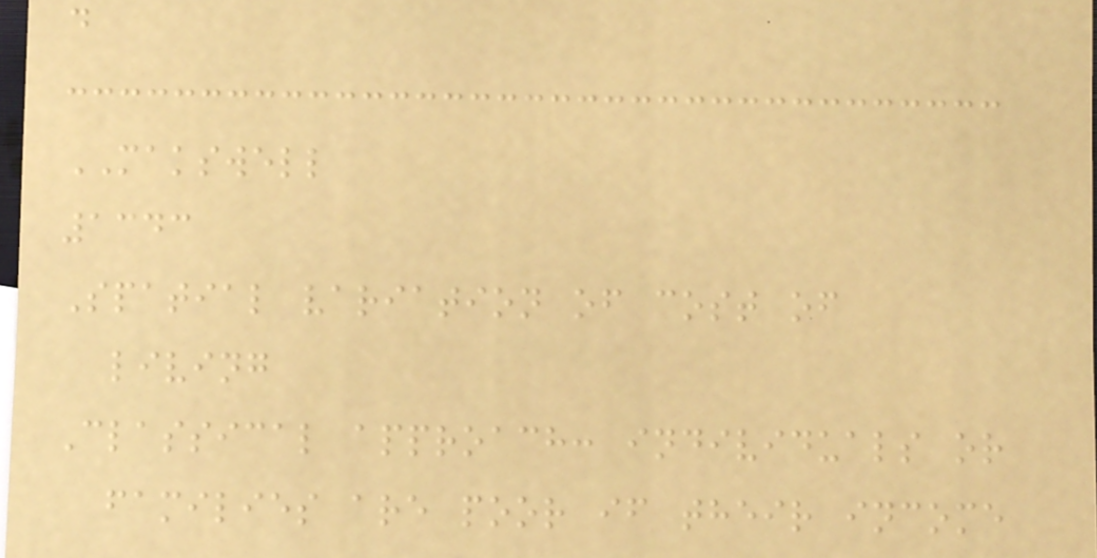d
MAKSWELL
1343
Spatial variation of cost of
living
Classical approach: individuals or
families are poor if their income
